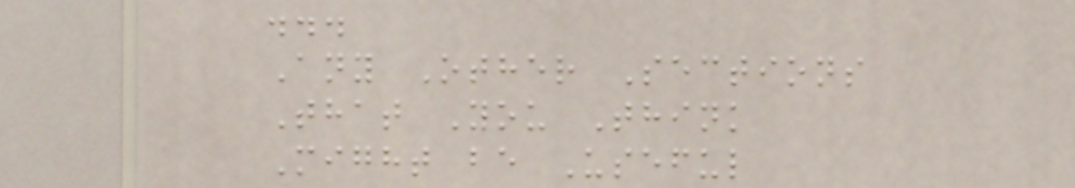...
Any Other Sections
That You Think
Might be Useful
